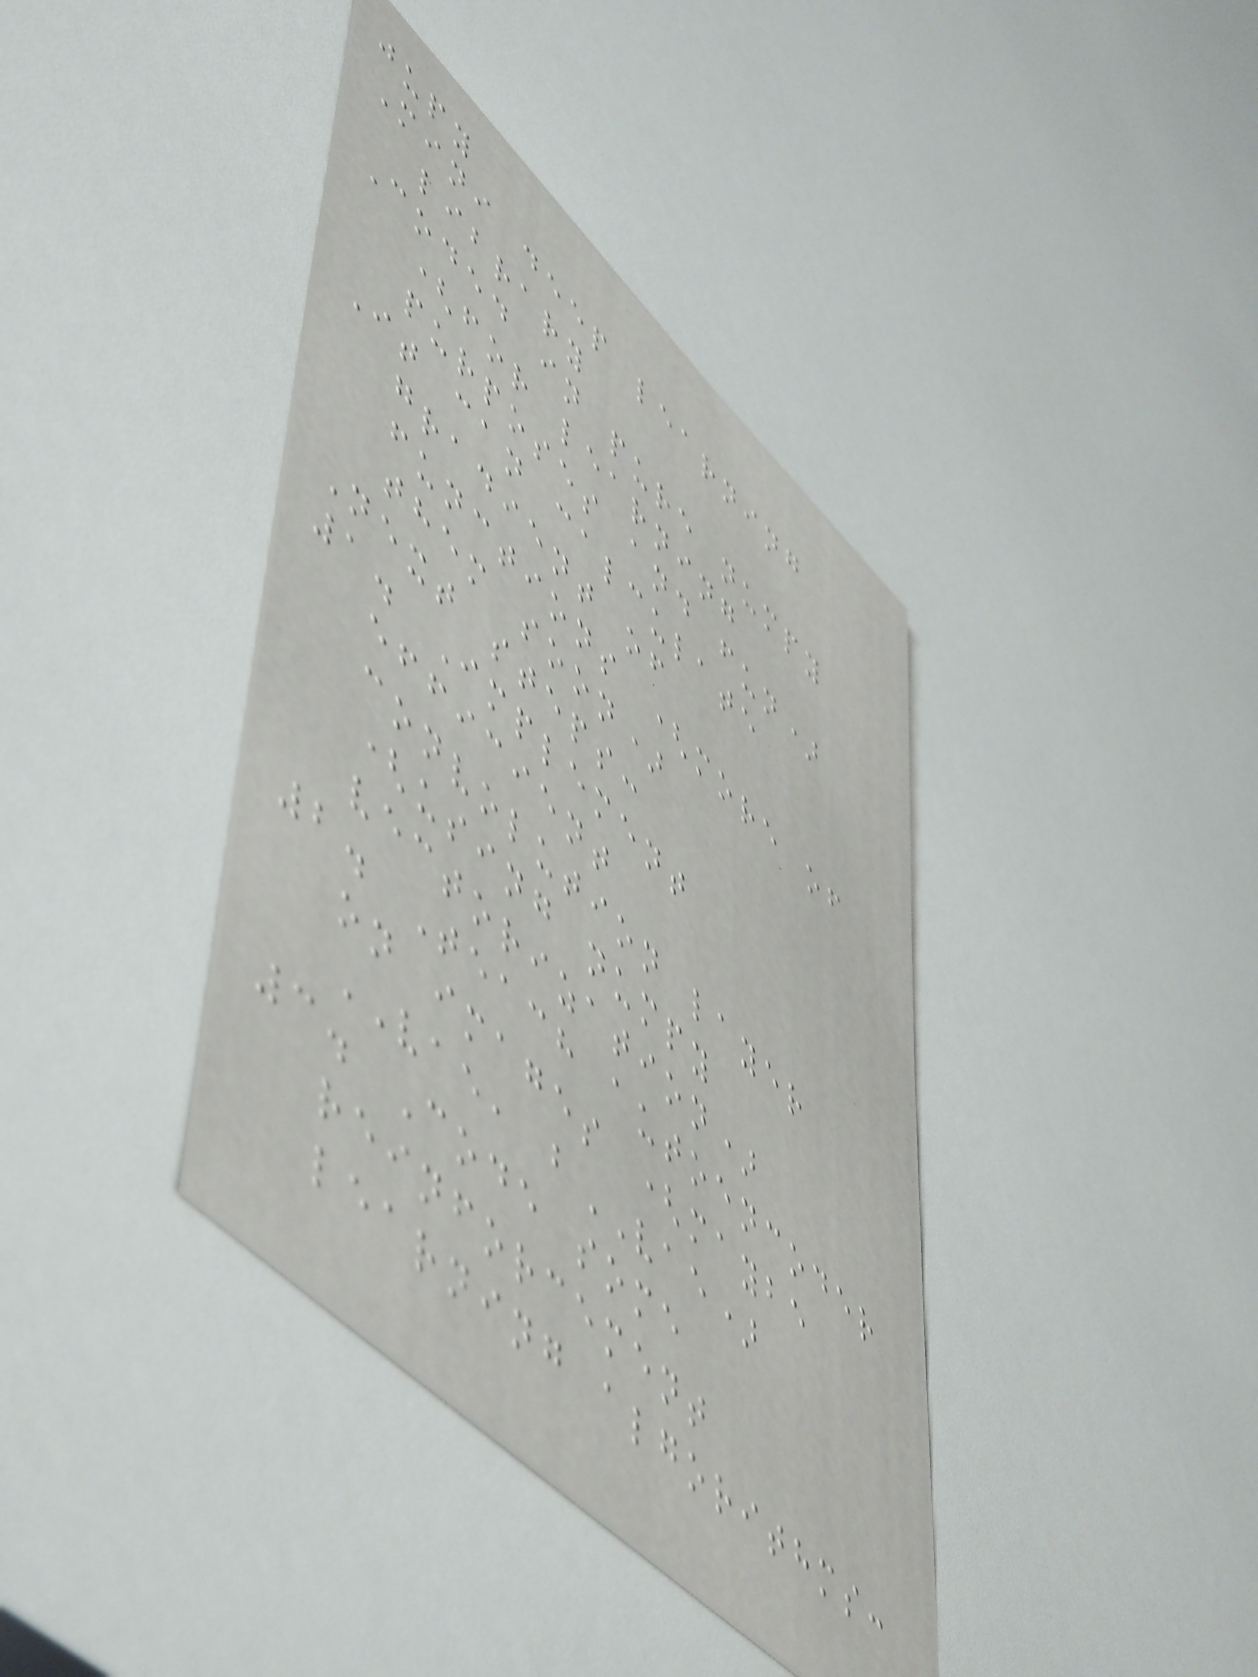jupy
Mini deep learning
library
Coded in pure numpy
(for learning
purposes and fun)
It can calculate
gradient of
functions (more of
them soon)
Next steps:
1. Implement
efficient
convolution layer
(using numpy
vectorization)
2. Teach autoencoder
on images (maybe
VAE, bVAE)
3. Code some
reinforcement
learning algorithms:
